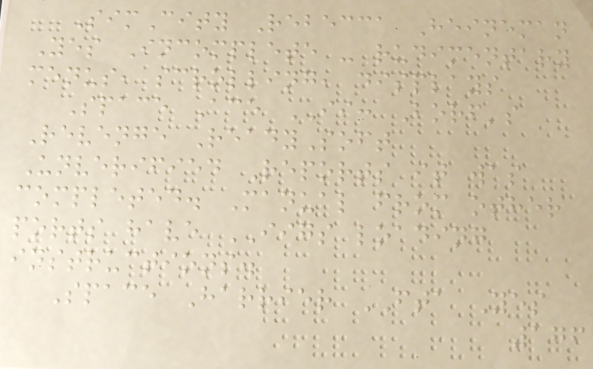SimCity Rebecca Heineman
Yes Incomplete - rudimentary
menus, scrolling, displays
Space Ace II: Borf's
Revenge ReadySoft
Unverified Reports it was
completed. Manual from other
ports have IIGS loading
instructions.
Space Harrier FTA Yes
176
